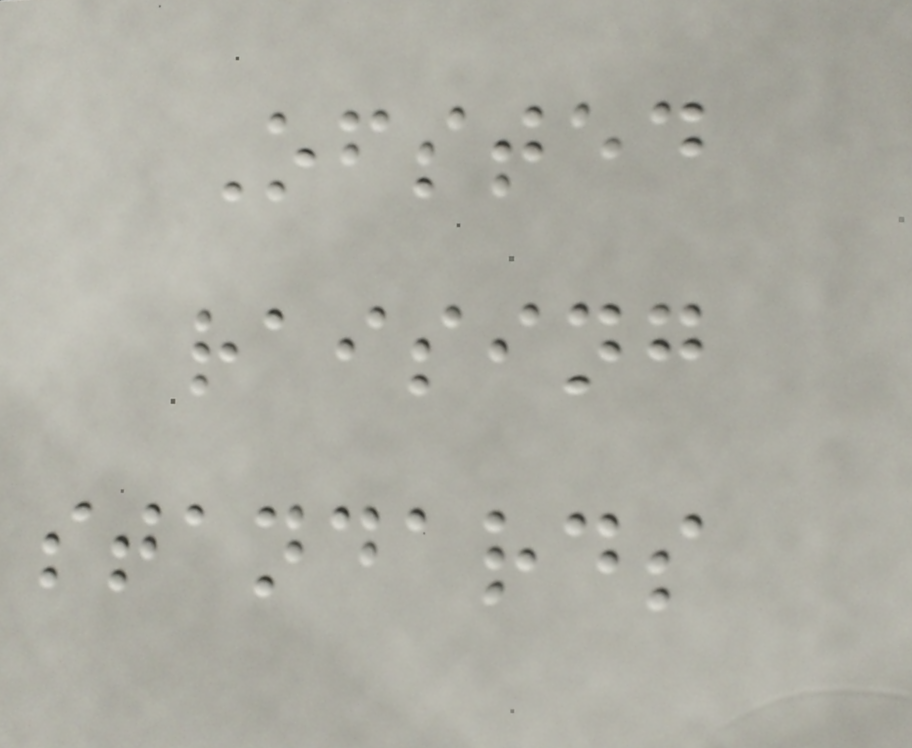Ofsted
raising
standards
